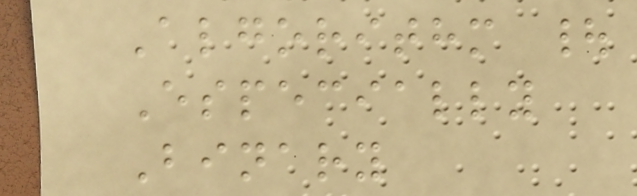Algorithm |
Especially
Binary
